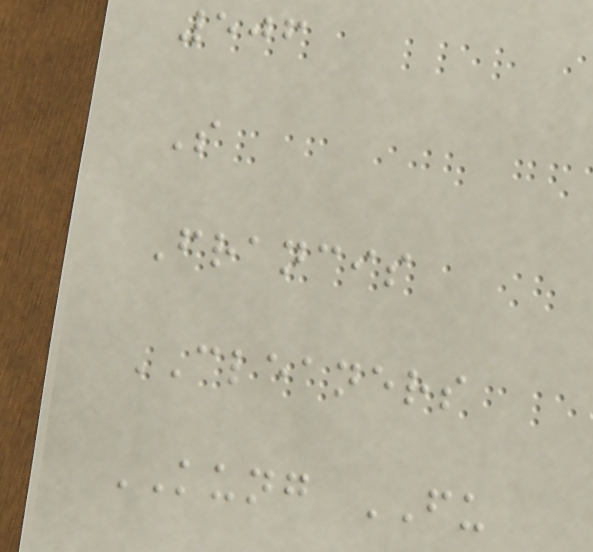506
S
Francis
CLEANERS
KUNG FU
